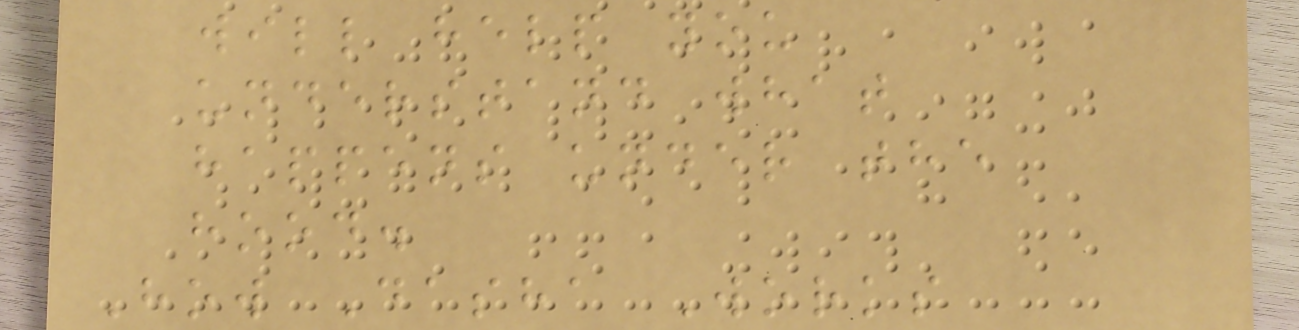will help you
understand what
happens under the
hood.
How Dasha Works
